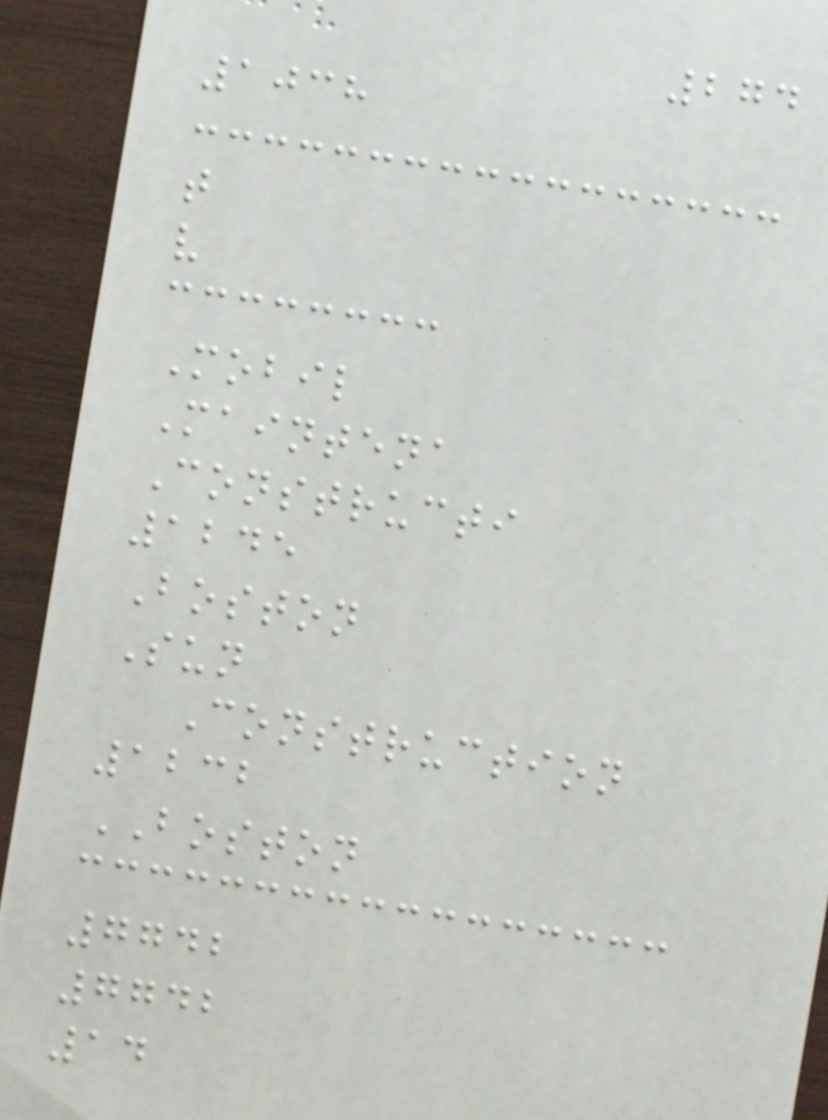274
1038
t
v
Mobil
Maintena
Constructi
1245
Boston
Sun
Construction
1232
BOSTON
7742
7742
14
